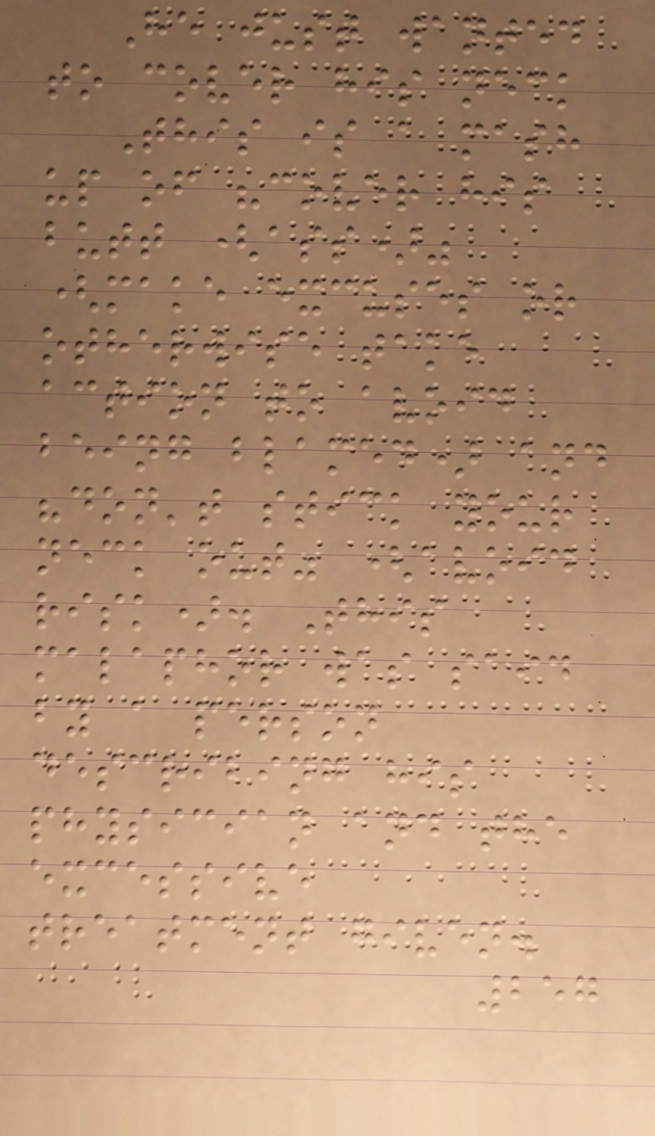He just wanted
to cover his neck
This is a mash
up of "cover his
butt (ass)"
(make excuses or
otherwise take
action to avoid
being blamed) and
"don't stick your
neck out" (avoid
risk). This
malaphor was said
by a person
describing his
physician and the
excessive
treatment given.
257
